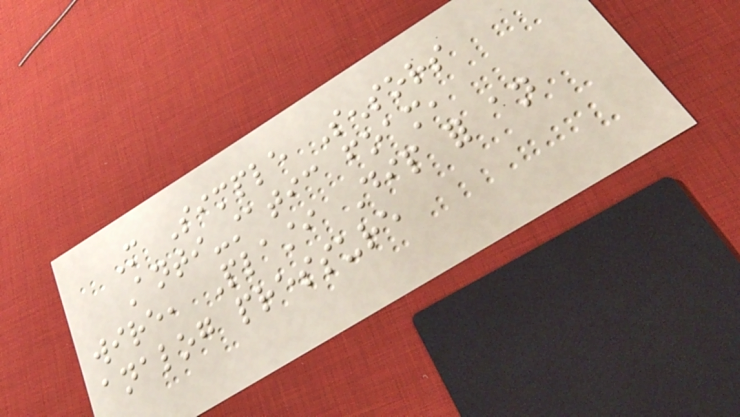More Simple Sensors
Anti-static foam,
wire, Plasti Dip for an
analog pressure
